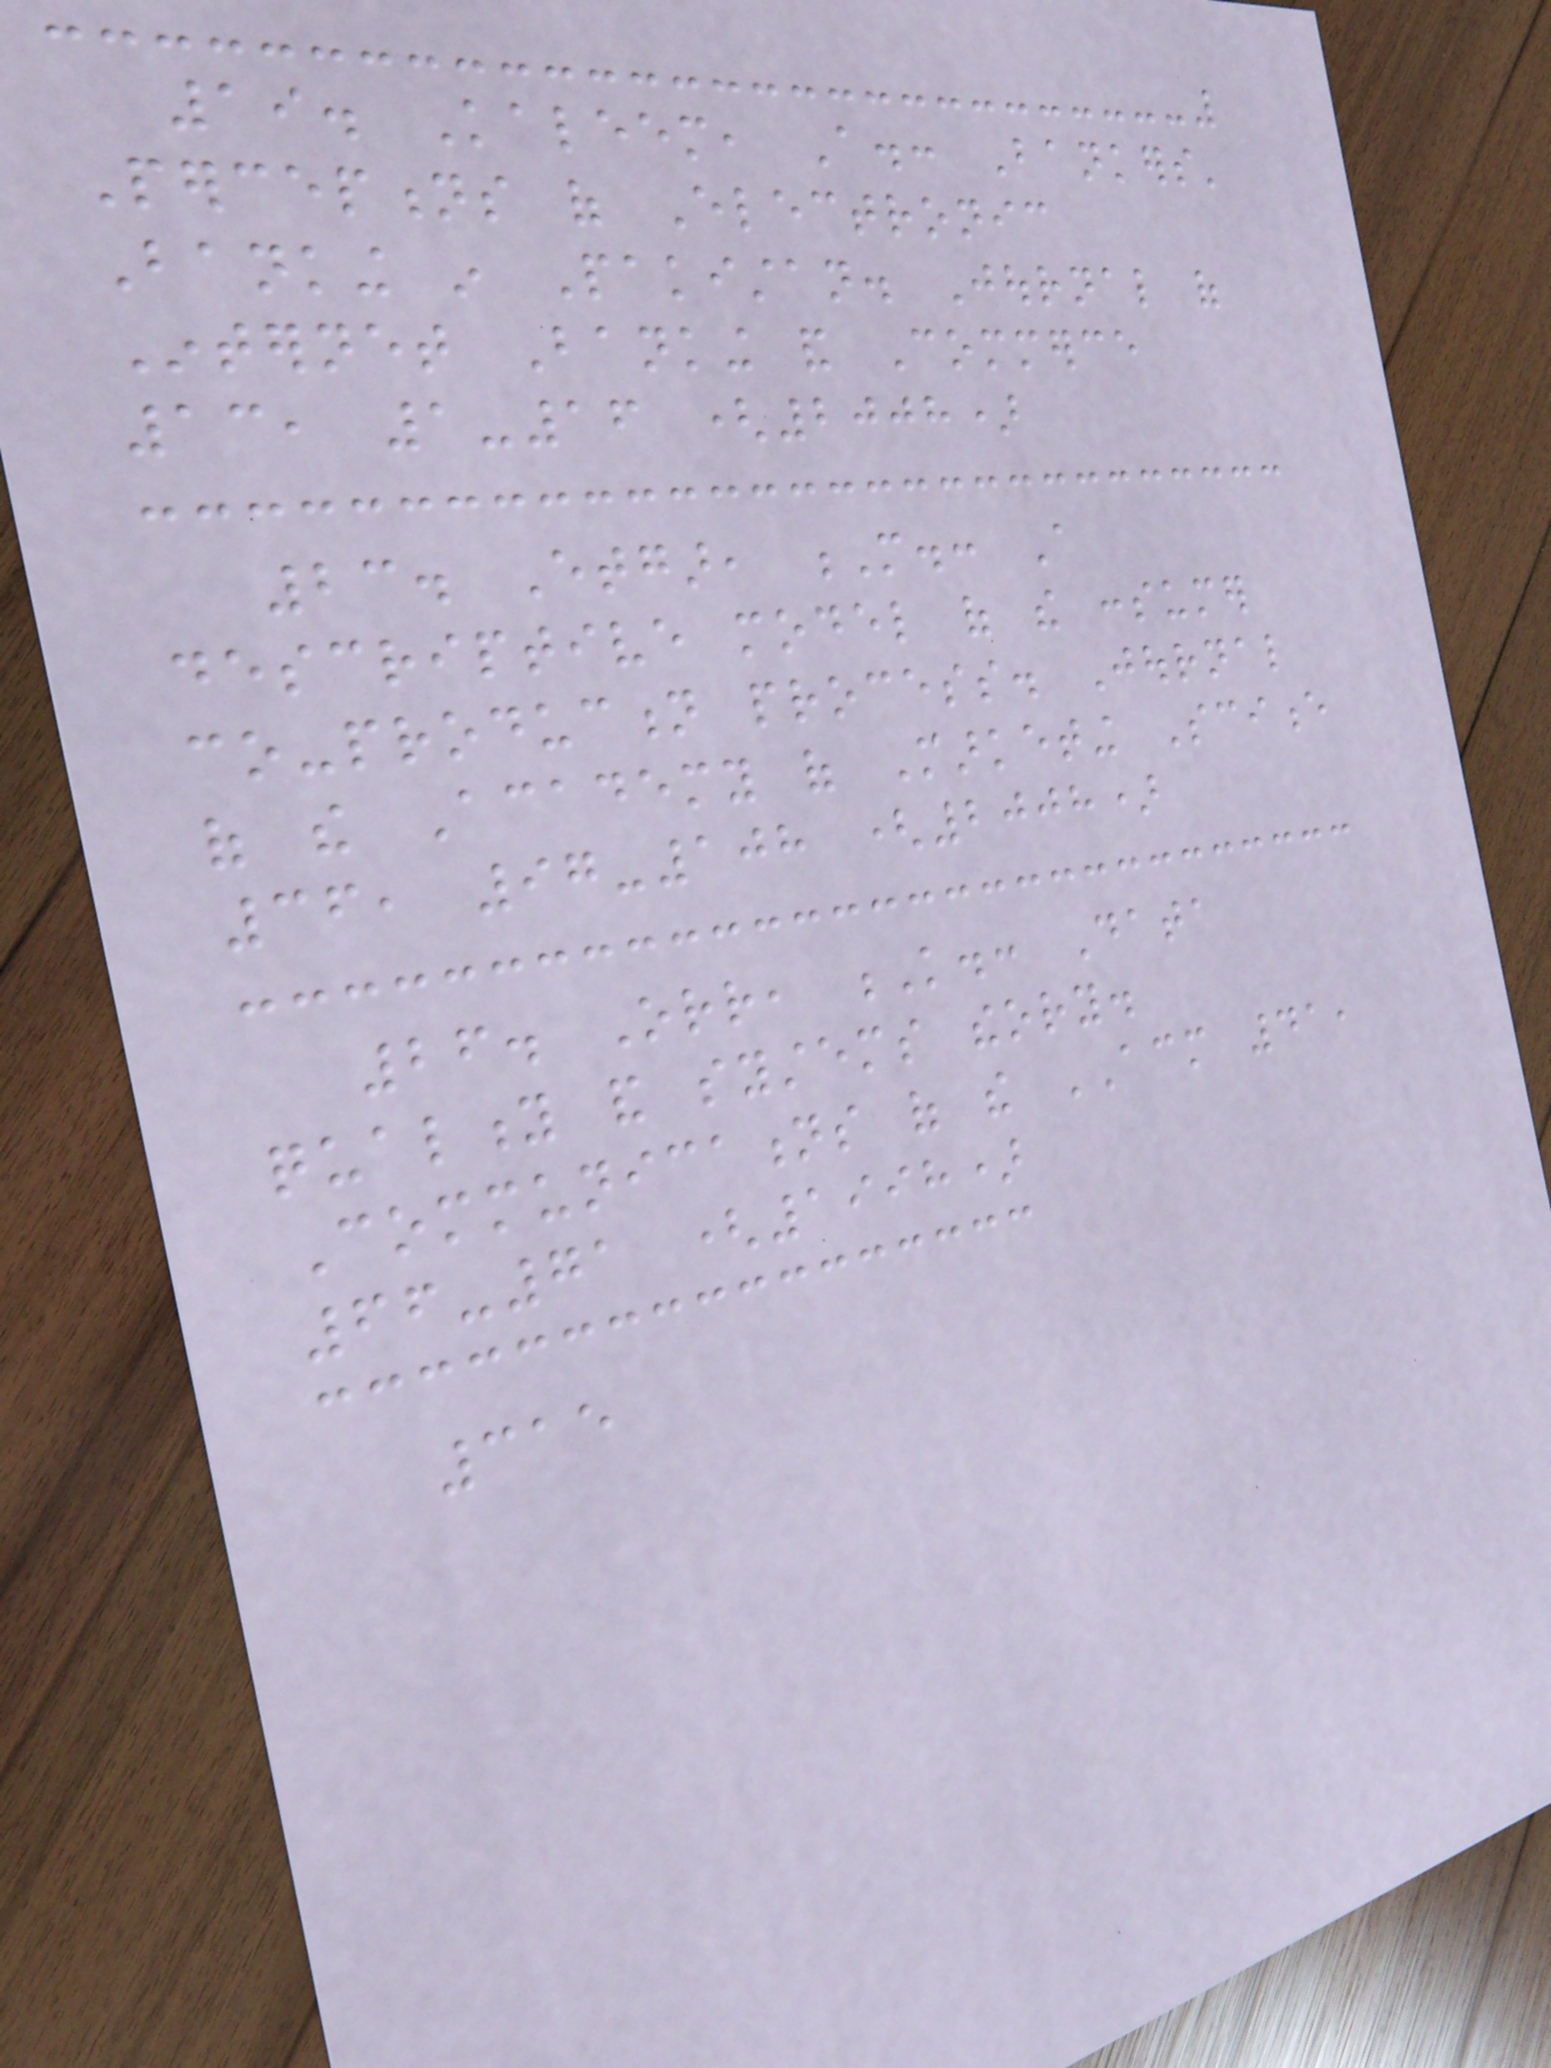19. Kaleem, A.: Bankers'
Perceptions of Electronic
Banking in Pakistan. Journal of
Internet Banking and Commerce
13, 1-16 (2008)
23. Etgar, M.: A
descriptive model of the consumer
co-production process. Journal
of the Academy of Marketing Science
36, 97-108 (2008)
26. Orr, K.: Data
quality and systems theory.
Communications of the ACM 41,
66-71 (1998)
315
